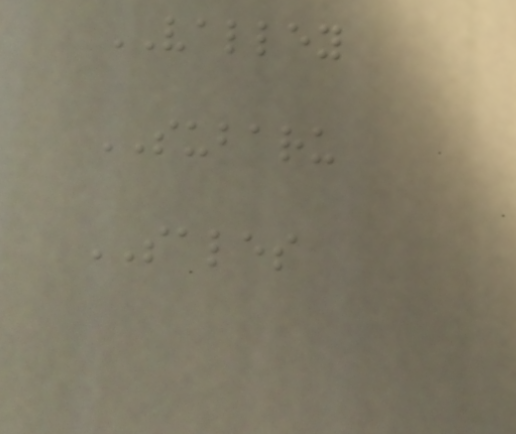VALLEY
SUBARU
SALES
